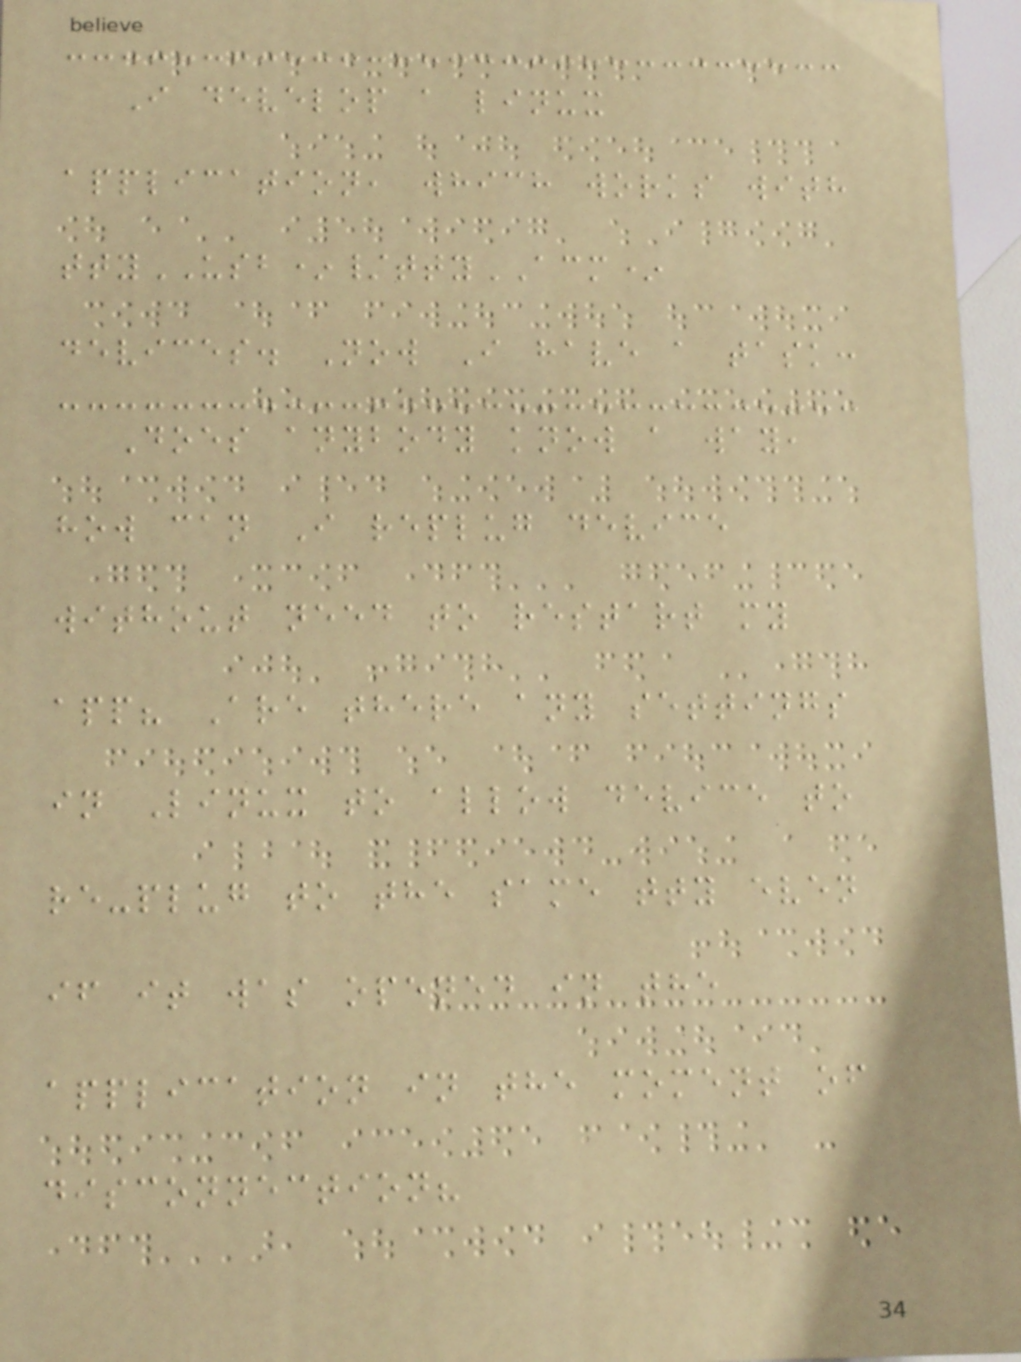I develop a linux
application, which works with
ttyUSB*/ttyACM*
devices. Now I have a task:
Does anybody know a way,
how can I replug device
without need to restart my
app? Are there any settings
in Linux to allow device to
re-plug to the same tty even
if it was opened in the
application in the moment of
disconnection?
